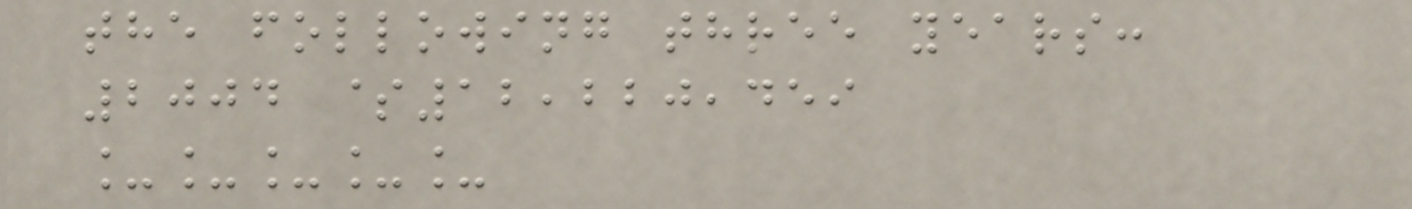the following three years:
2004 $12,220,459
_____
